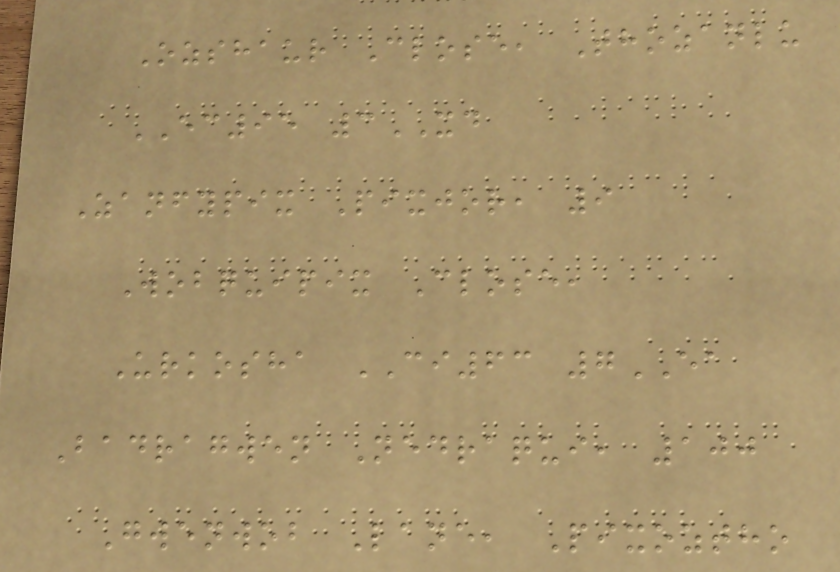Ozshaur Close, Thozanlu
EC95 3XD
Zanfypix Pixjor, 9
Wobquipix Close,
Urkosha CI63 7EA
Badragwen Nedraqui, 100
Gwenwob Lane, Pixoztho
